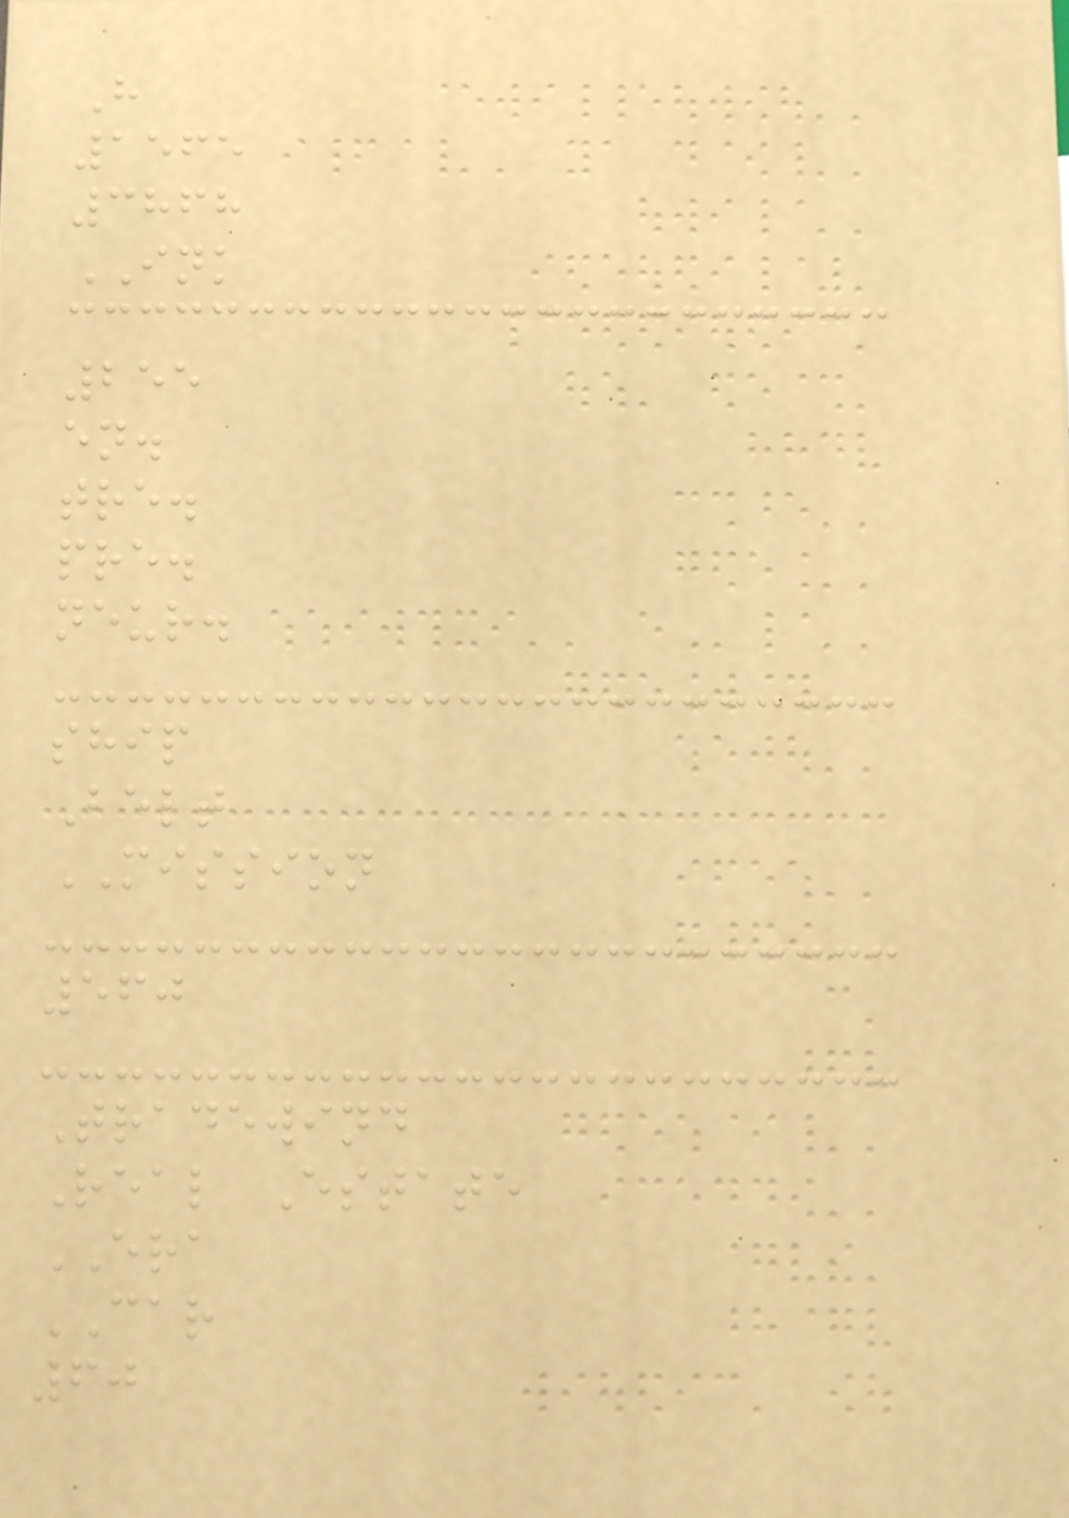H
1565
3868
INK
255
en.
tre.
pre.
neur.
ship
Belt
MISSION
560
Tradewind
Real Estate
ERA
CAR
60
